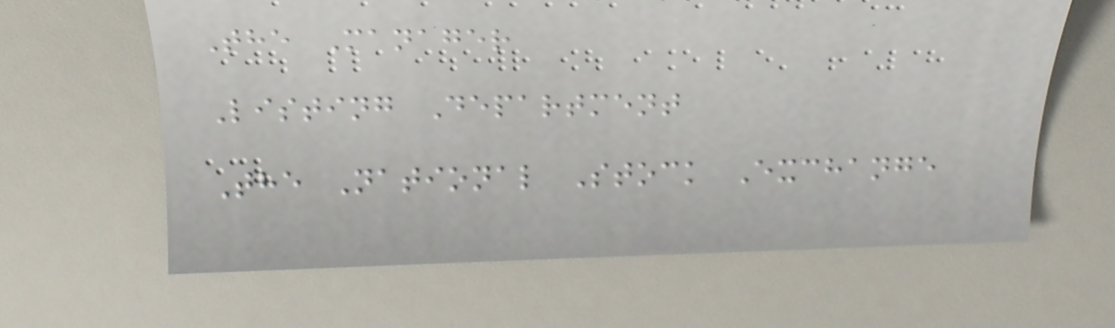The Manager
Listing Department
The National Stock Exchange
